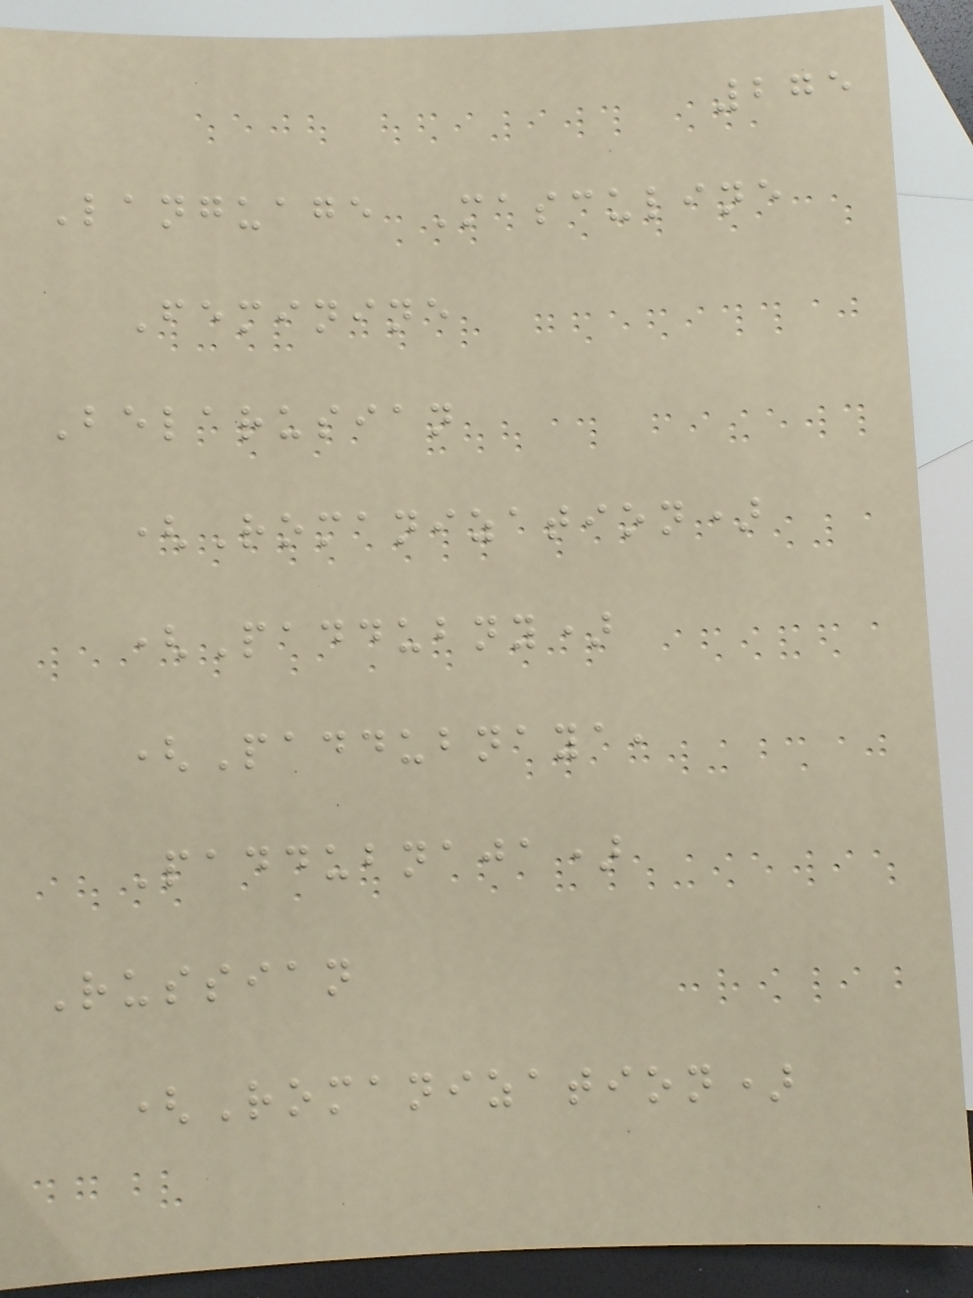275
Language Masculine
Feminine
Belarusian
(Romanization)
(Paddubny)
(Paddubnaya,
Paddubnaja)
Russian
(Romanization)
